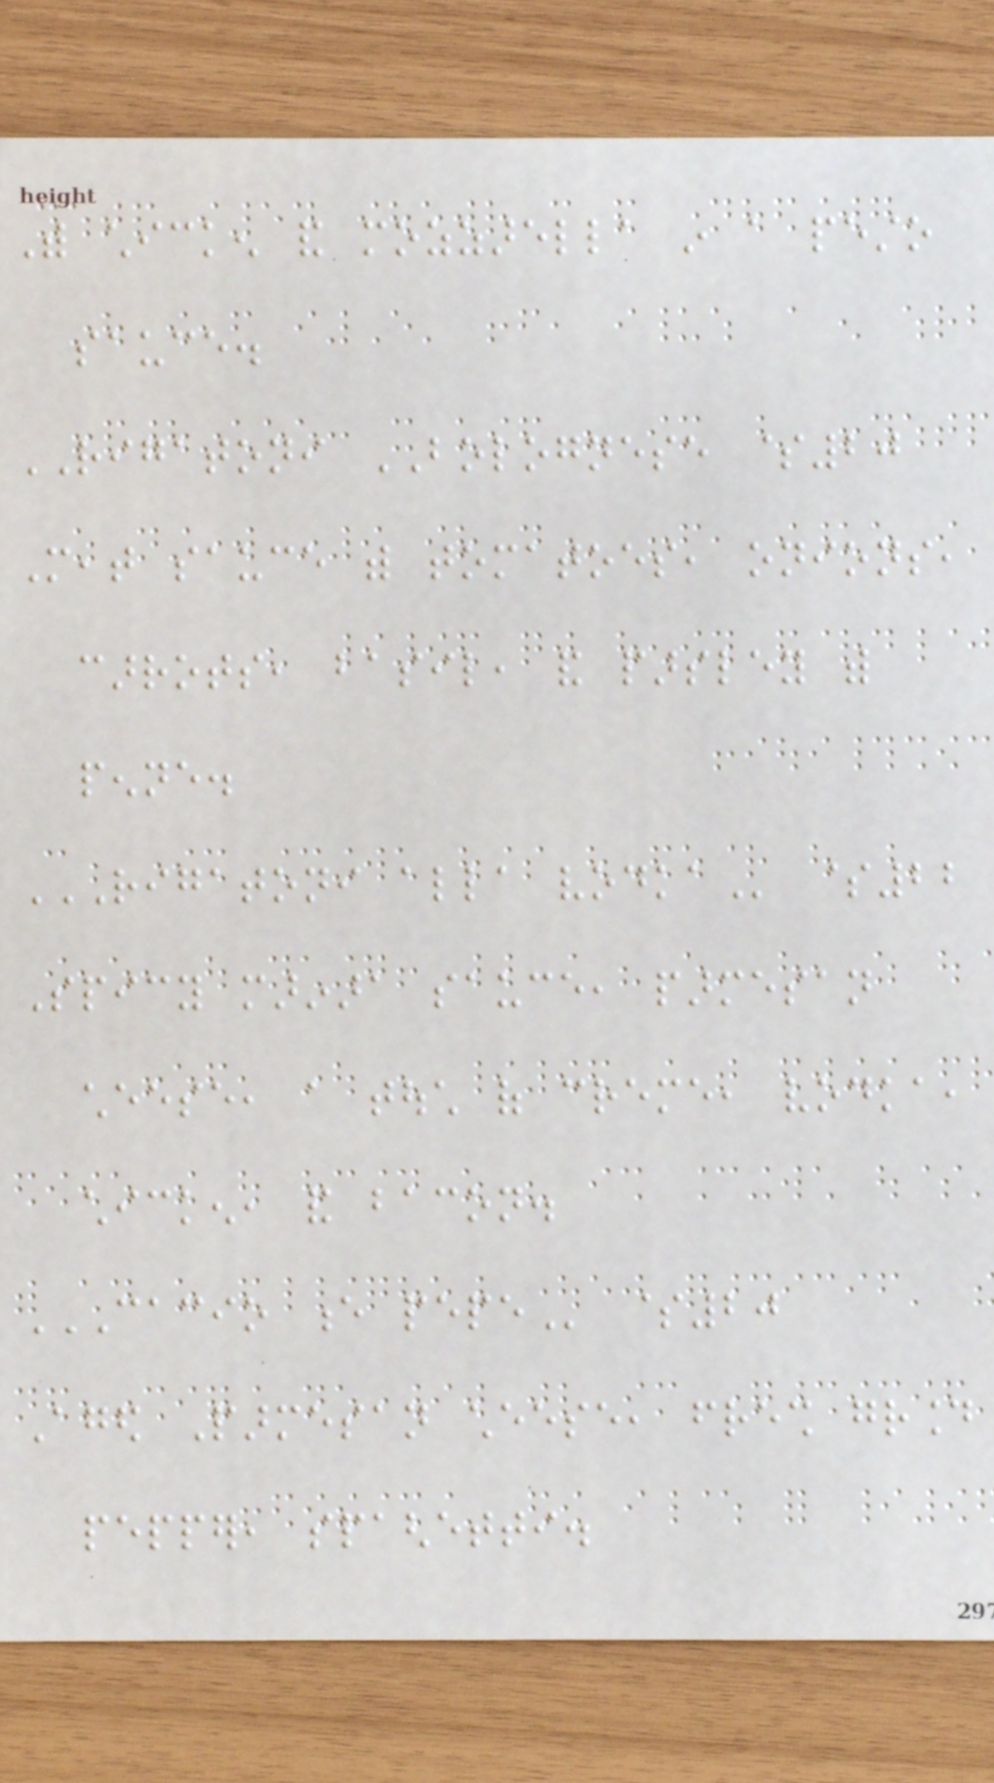With chicken and mozzarella in a pesto
sauce.
RIGATONI BOLOGNESE $20
Meat sauce with tomatoes, onions,
carrots, basil, and parsley with
penne.
RIGATONI ALLA VODKA $22
Spicy marinara sauce, parmesan
cheese, a touch of creme, vodka,
chicken, and bacon.
CACIO E PEPE $20
Aged Parmesan cheese, fresh ground
pepper, spaghetti.
